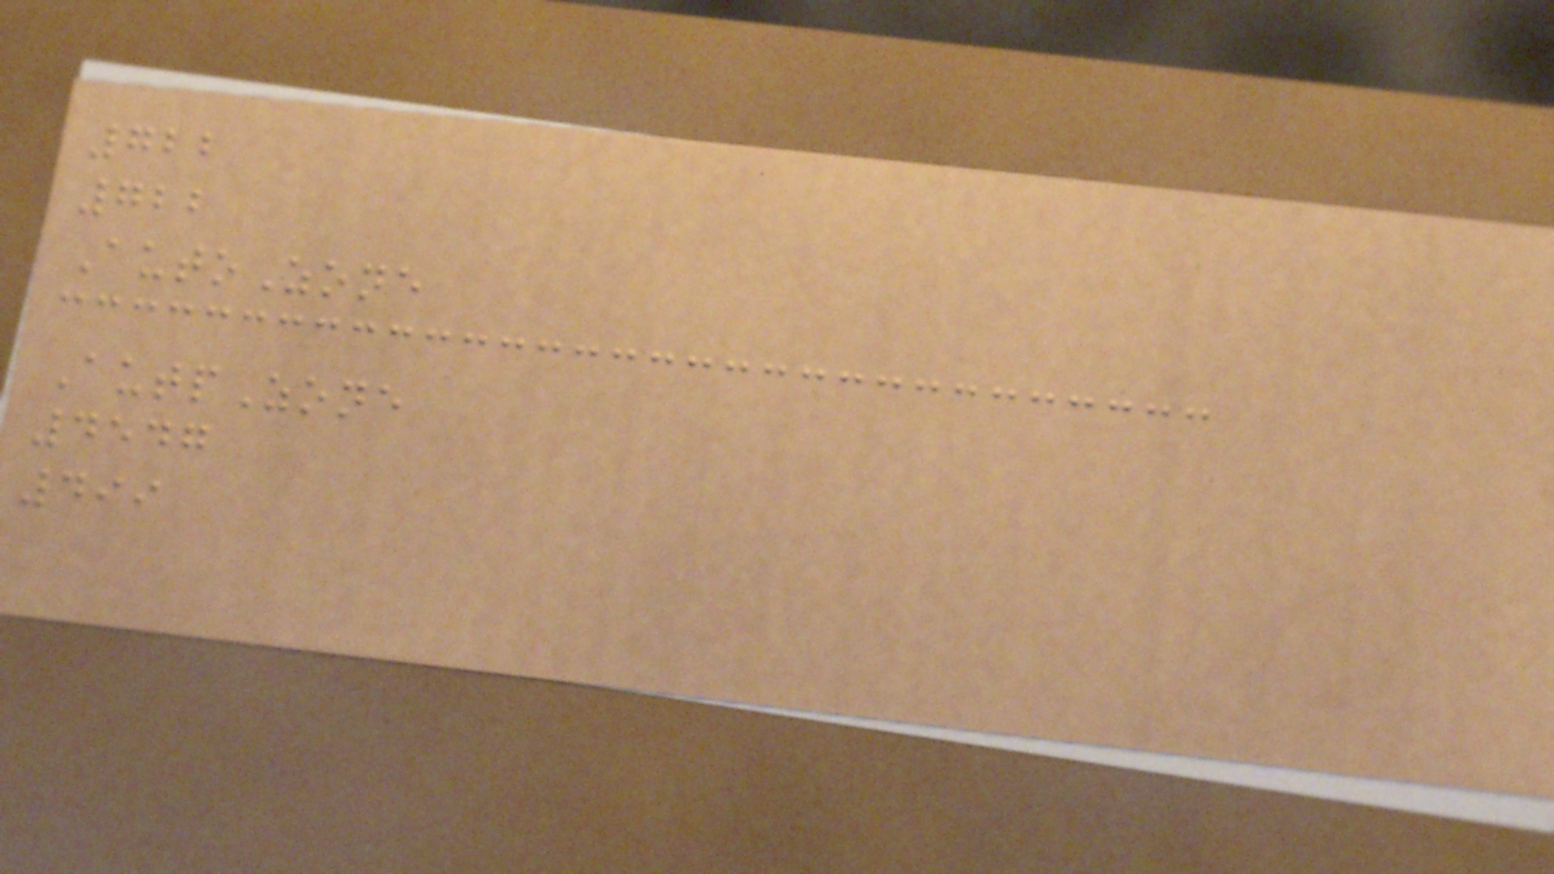722
722
AutoZone
AutpZone
4547
499
